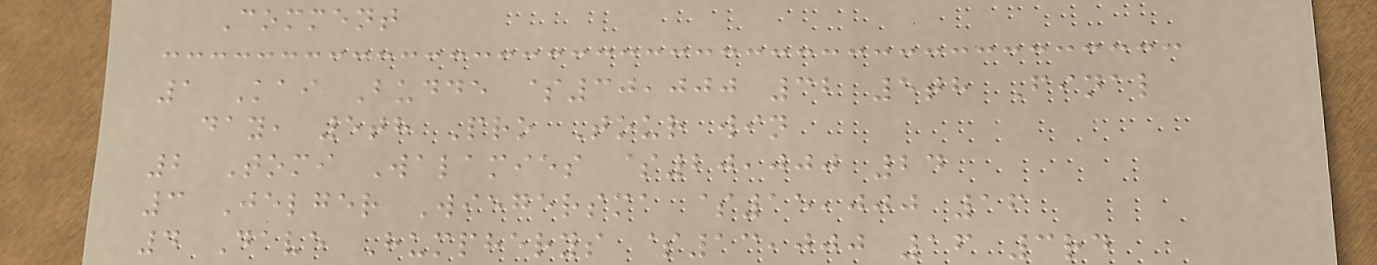Comment
1 Kai Budde $30,000 32 5th Final
day, 5th Pro Tour win
2 Tomi Walamies $20,000 24
3 Jelger Wiegersma $15,000 16
4 Dave Humpherys $13,000 16 3rd
